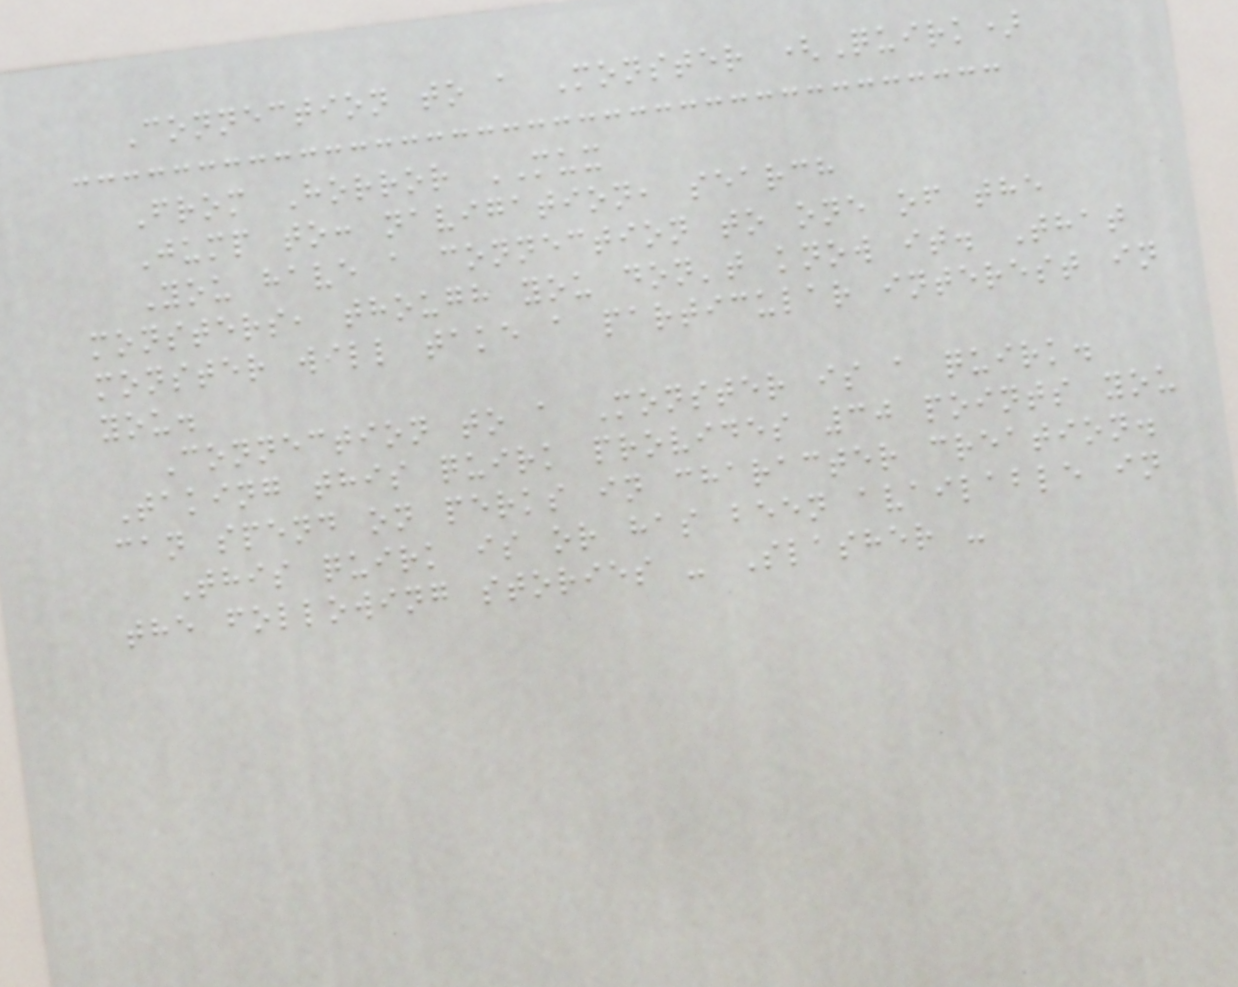Connection to a Monster (Quirk)
From Horror MUX
Jump to: navigation, search
You have a connection to one of the
monsters, though you don't know it. That
monster will take a particular interest in
you.
Connection to a Monster is a quirk.
Taking this quirk provides 30 points you
can spend on perks in character creation.
This quirk is or has been available in
the following stories - Slasher -
